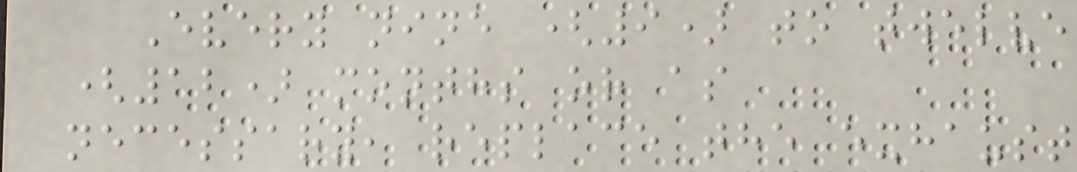Every nine (9) to twelve
(12) months or as
necessary, replace the exhaust
